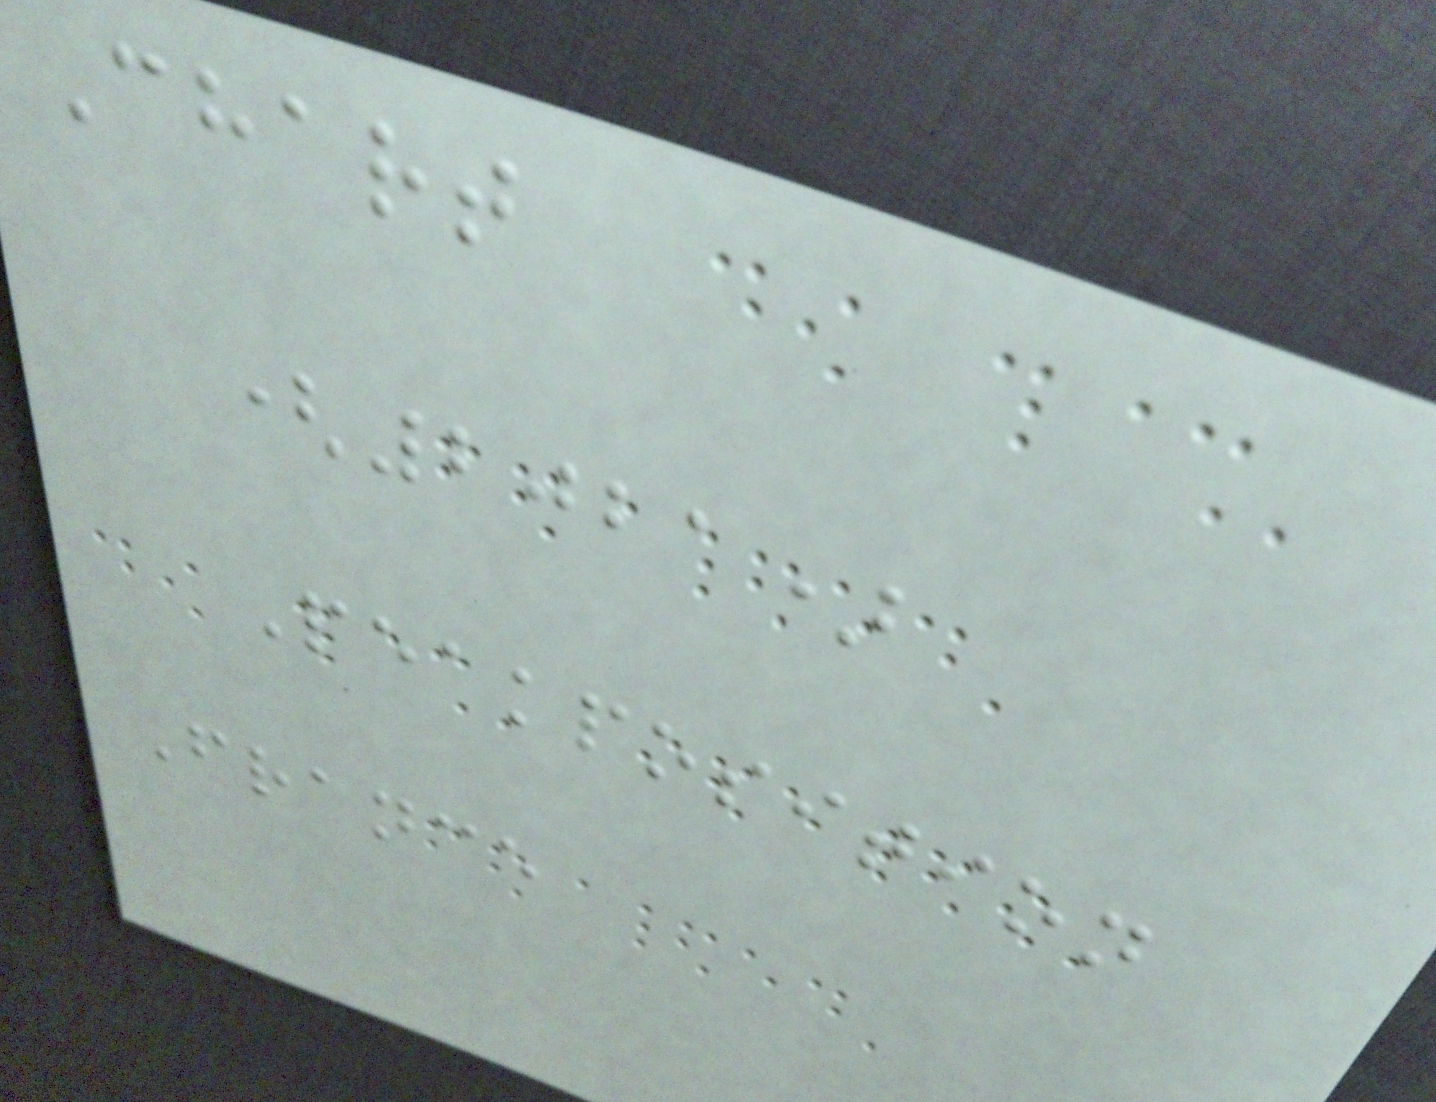Chart
(2021)
Peakposition
France
